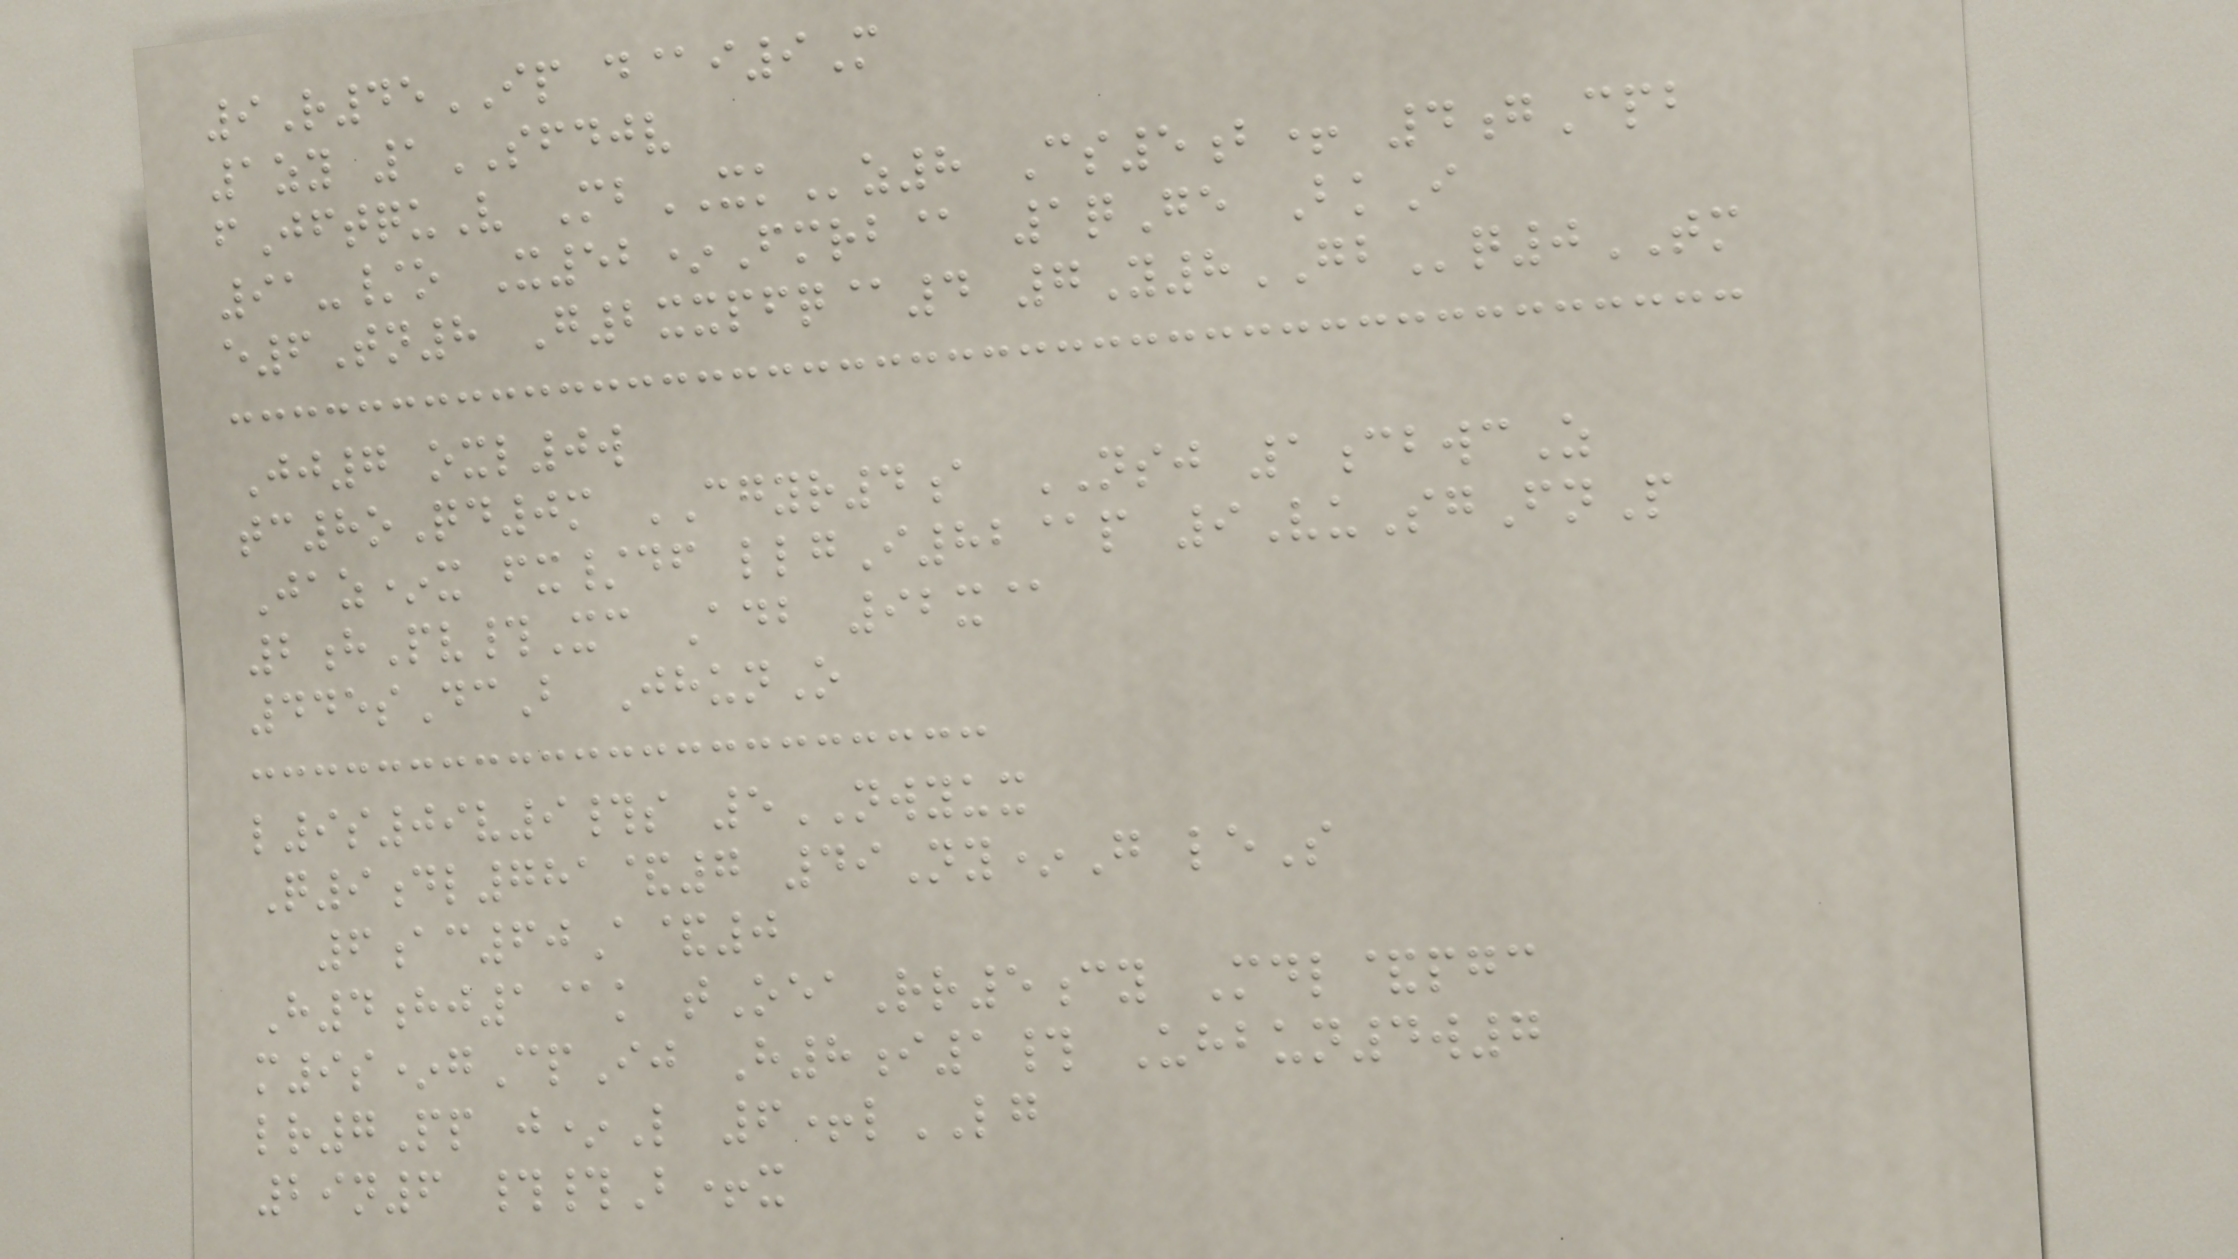9R45IP d@i9M
1zy 1SFDJV
fJftquV MbXKz8 Cs5b+ 4gCpb
91-/o X52*Fmrb@ 1qGe BkI
e6Tn8 G2xxpfq@4 7Y8GBq0TM
Jj7 oxl0w
tc8oQd0m CGYR4a NSJ 1cbwcZ
Jaz*x fx/df llgI82@p 9VuSgFnP
2hPv#Xc Adb 92x@
445sDcB JhunO
l9s09v9#s 5NWYUX
Q9dl781&7 49Ny*G leS
6ac60A&0
H4hj1@k tOeaRr5cy Mdl&pgc
m9s*gCpIj H8i1# Uhbun4w7
lr7Pp j*L 6+lLG
29n6 ##B+x
